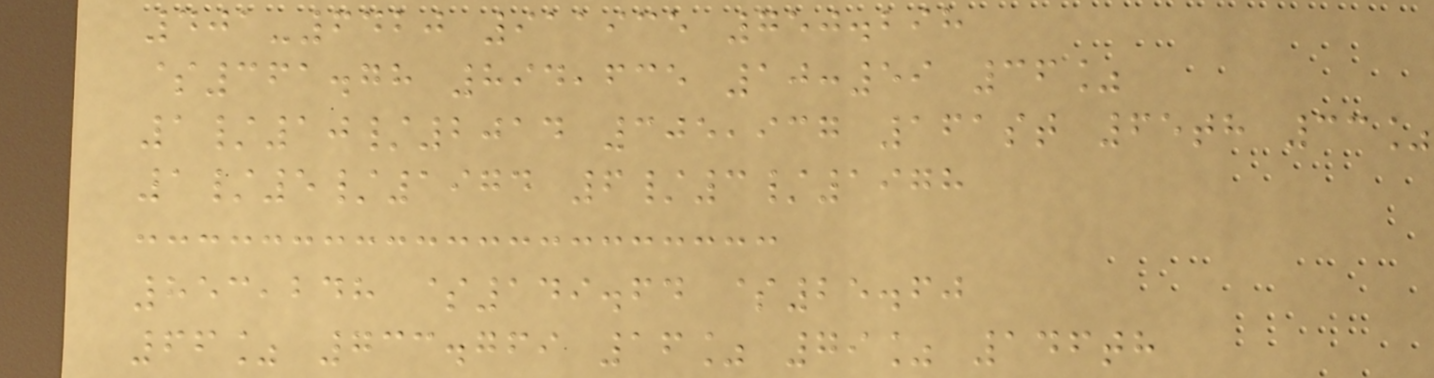401-6420 911935 750.298
$361.78 894,635 10:59 36%
1/10/2014 305,937 161st 65th 33%
1/5/1974 6/3/1978
853,248 $149.64 $25.60
66% 733.769 16% 79% 146th
